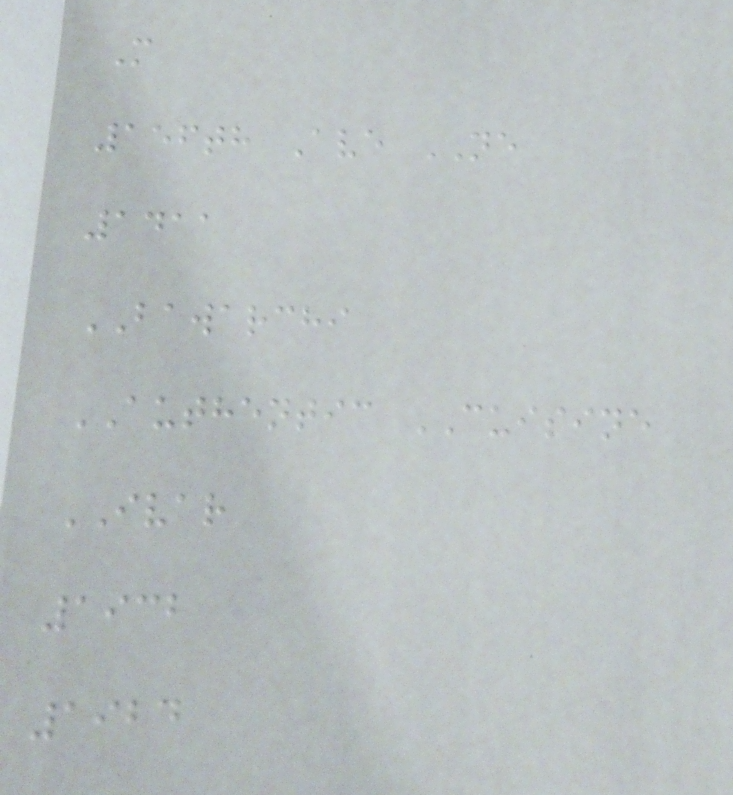M
156th Ave NE
1411
BAWARCHI
AUTHENTIC CUISINE
IVAR
1932
1924
